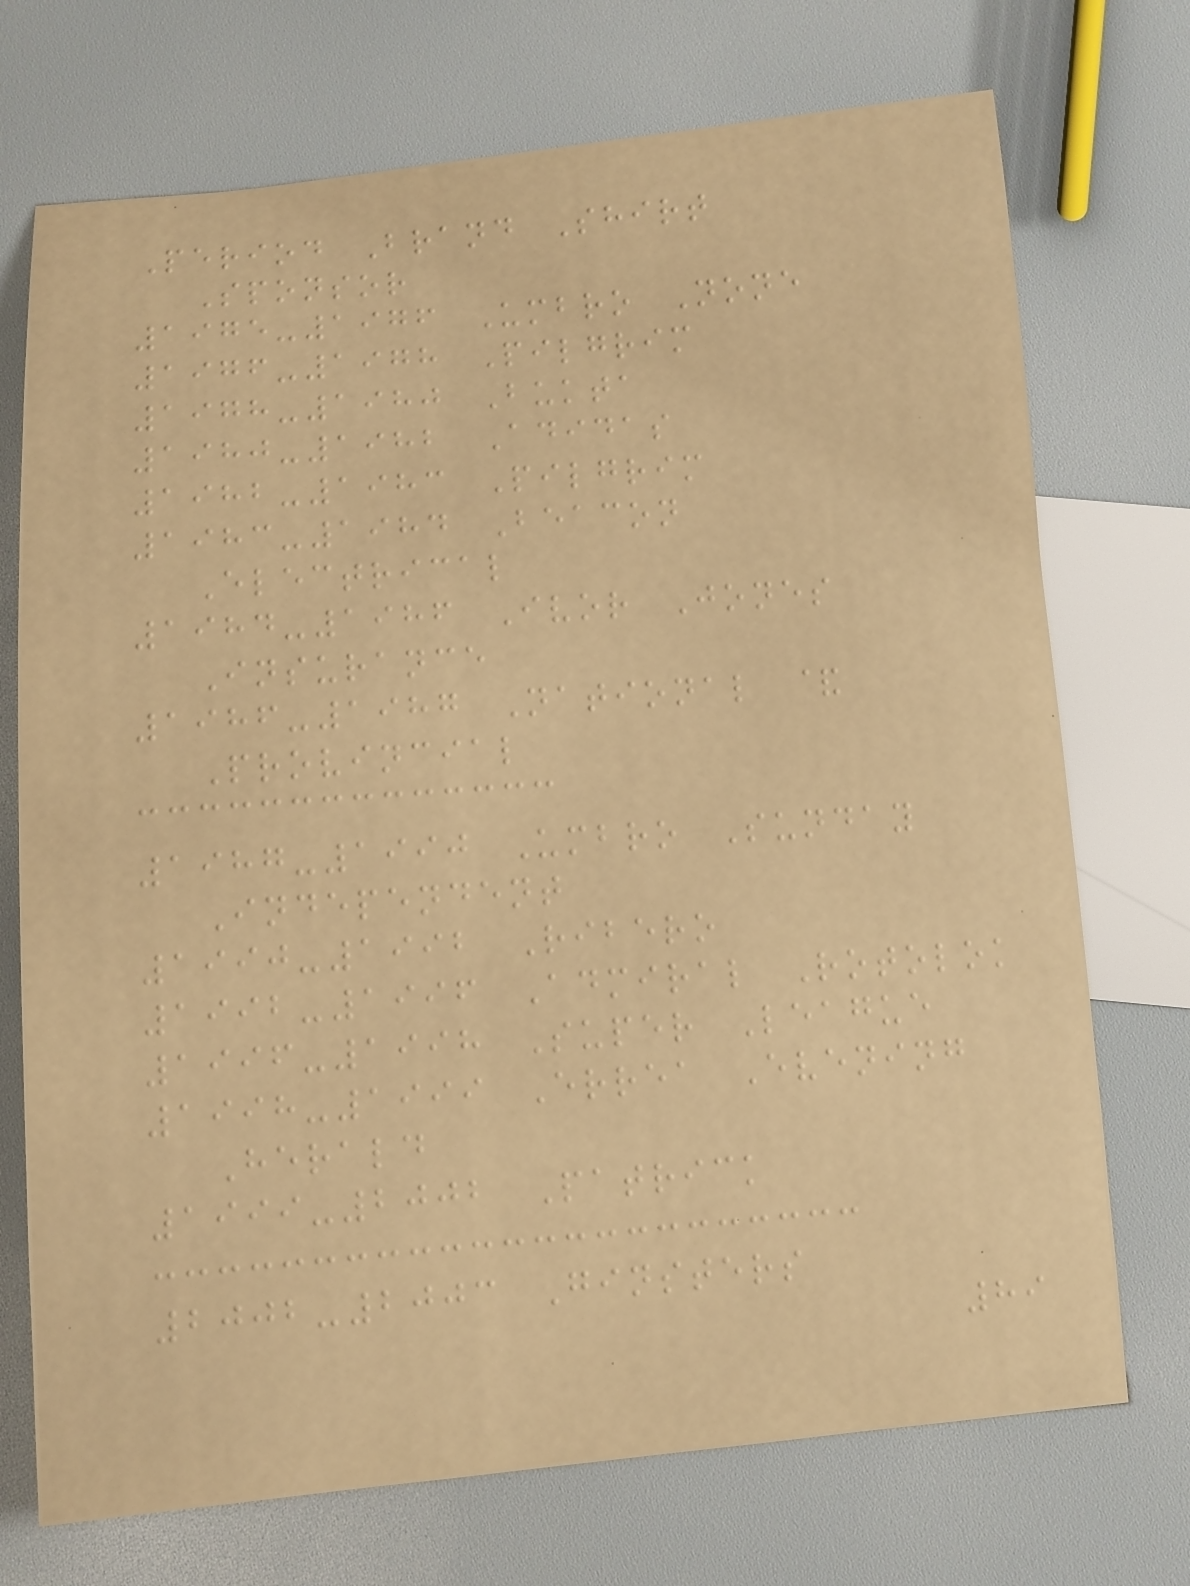Period Brand Shirt
Sponsor
1975-1976 Umbro None
1976-1978 Pilgrim
1978-1980 Bukta
1980-1982 Adidas
1982-1983 Pilgrim
1983-1984 Beacon
Electrical
1984-1986 Ivor Jones
Insurance
1986-1987 National &
Provincial
1987-1990 Umbro Sunday
Independent
1990-1992 Ribero
1992-1996 Admiral Rotolok
1996-1998 Super League
1998-1999 Errea Evening
Herald
1999-2002 Patrick
2002-2003 Ginsters
89
